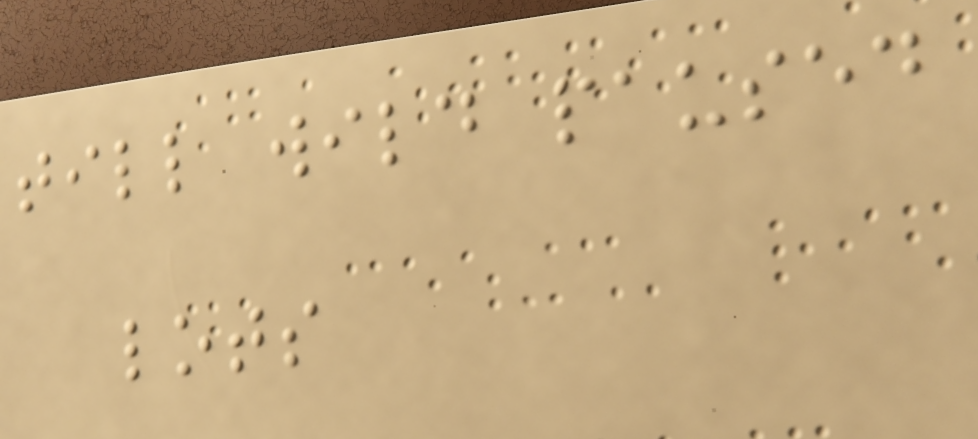till wild paused
lots
